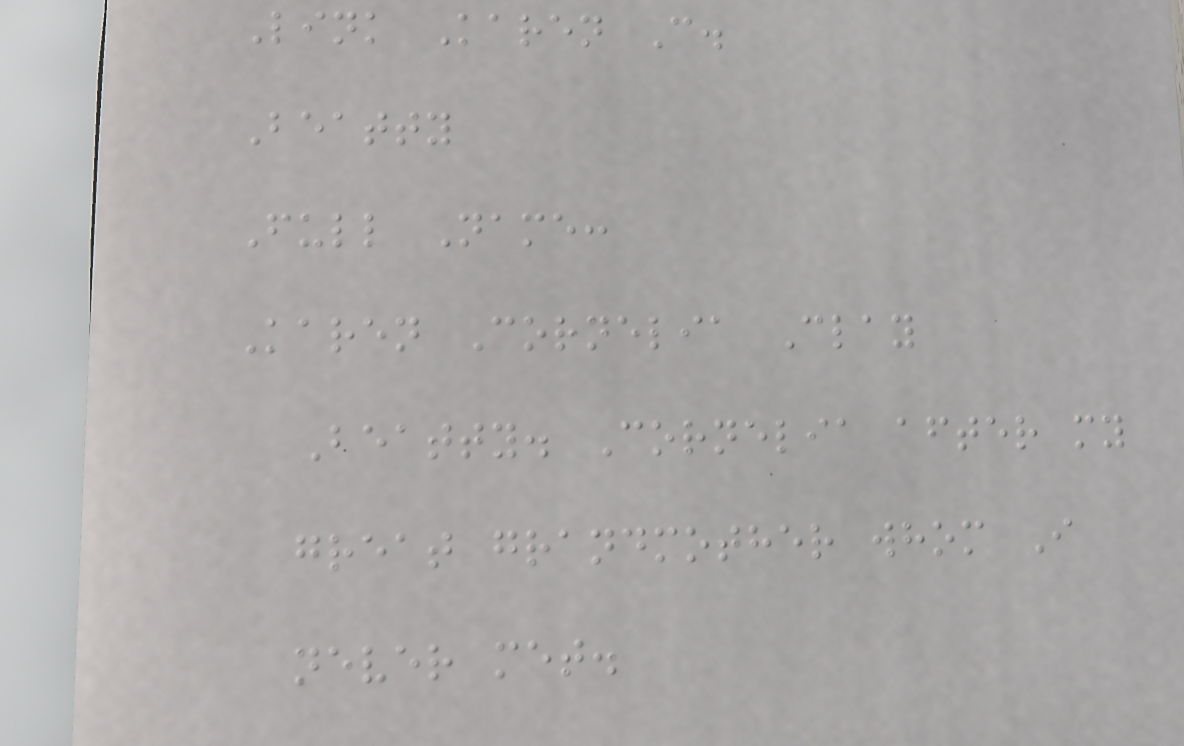Link Karen C.
Beatty
Full Name:
Karen Cornelia Clay
Beatty. Cornelia after my
great grandmother whom I
never met.
